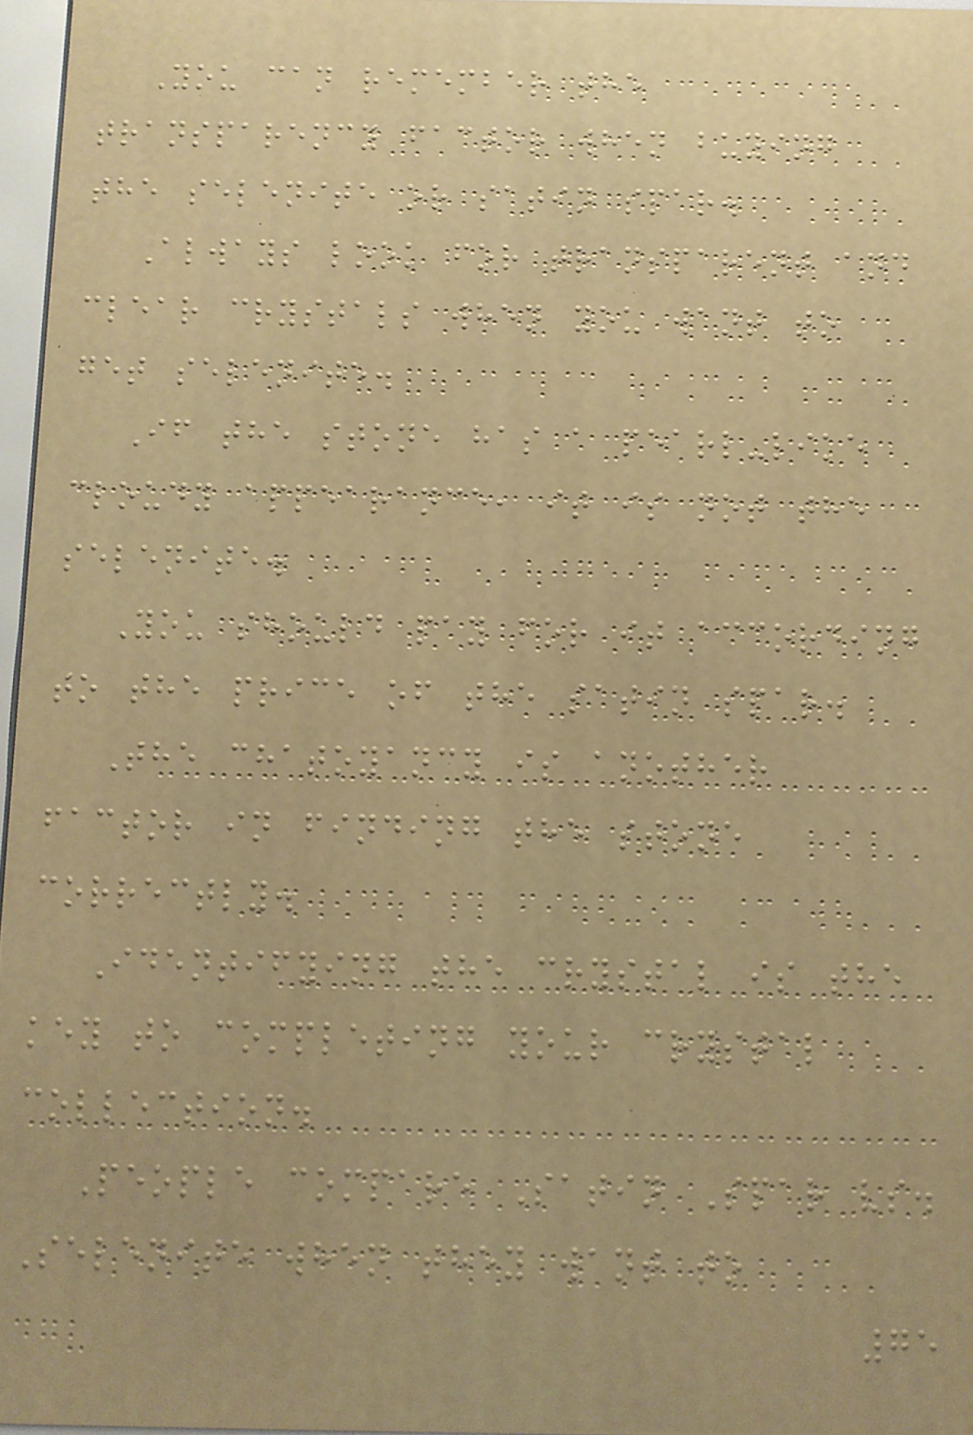You can remember the
transparency factor when buying
the selenite or satin spar.
Always look for transparent and
clear crystals when you want to
get selenite.
If the stone has a pearl-like
cloudy appearance, it is not the
selenite.
You should pay for it according
to the price of the satin spar.
The chatoyancy is another
factor in finding the stone
correctly.
Identifying the crystal is the
key to completing your crystal
collection.
People compare Satin Spar vs.
Selenite when they want to
75
